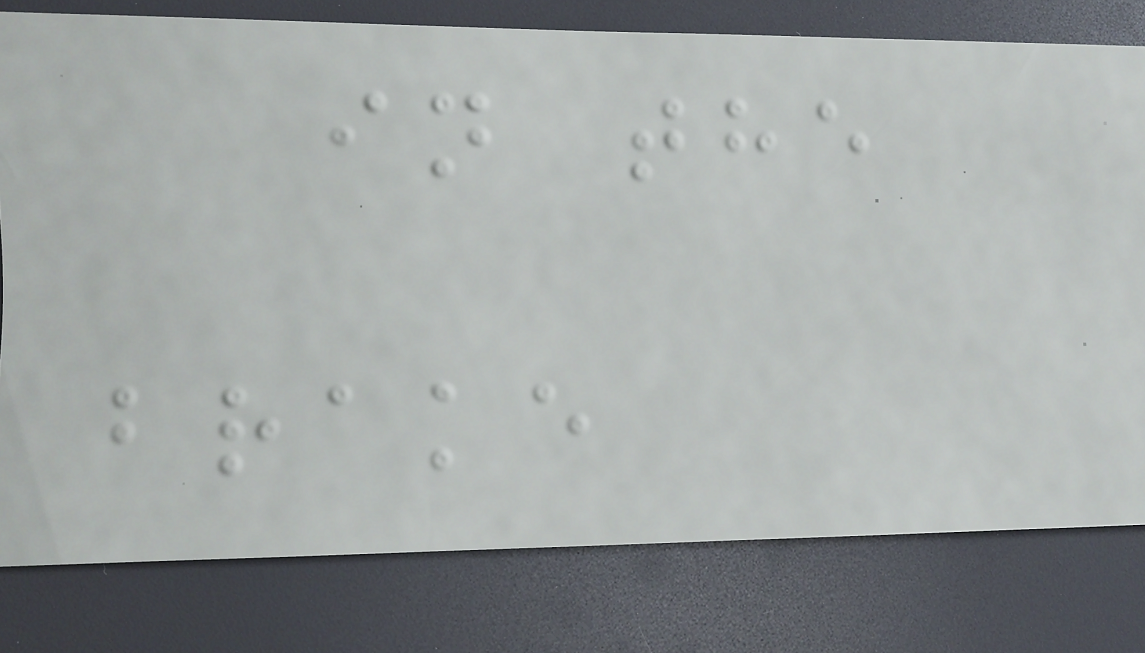in the
brake
